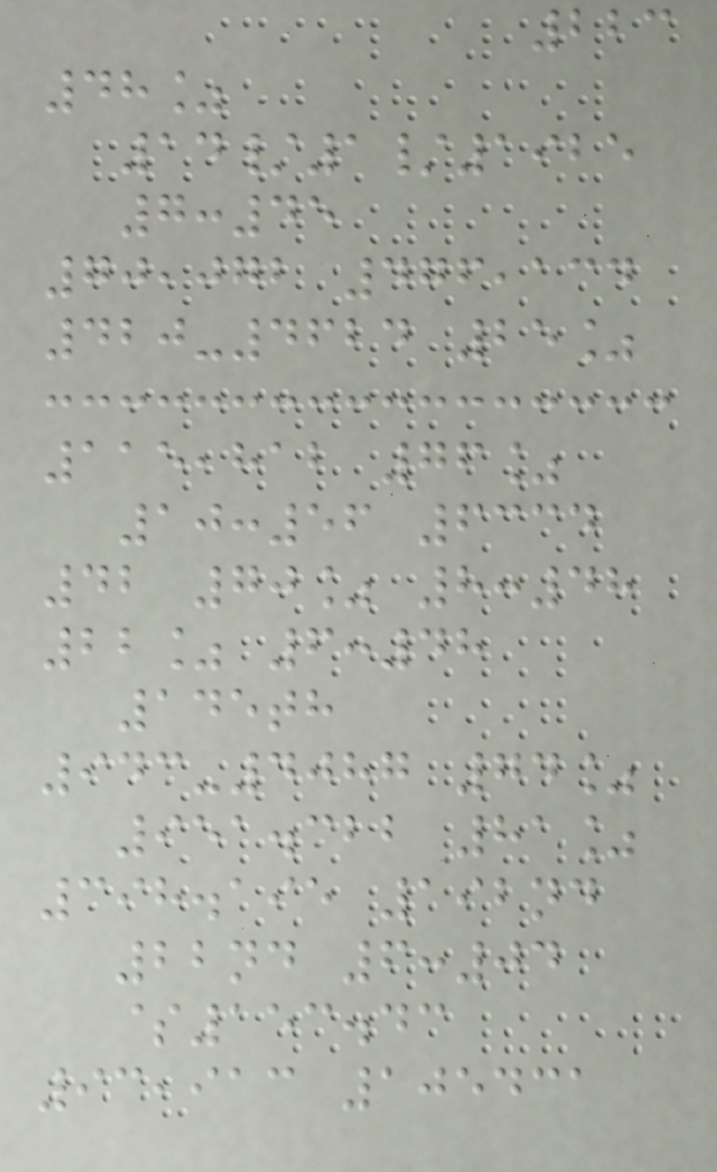223
48%
14/1/1925
7:45
70,072 476,134
420-4624 25%
115,812 76%
10:56 6334
42 70% 8:48
22% 6:48
145th
943-4087 74%
951.322 81%
398.195 192nd
22nd 6:04
$153.43
93,913 105431
